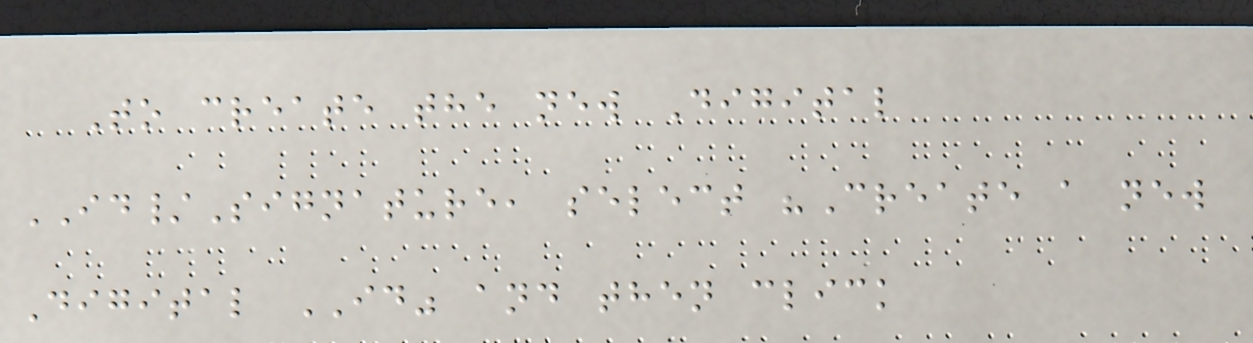To create the new Digital
ID/Signature, select "Create a new
Digital ID" and then click
